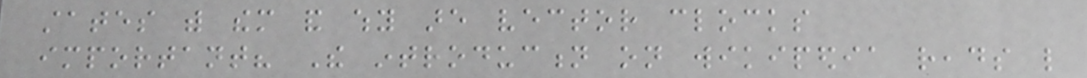states with them and why are vector clocks
important? The introduction on wikipedia reads like
